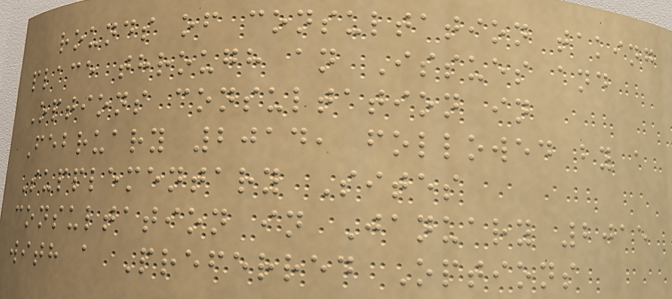rounds of consultation taking
place through an Issues and
Options consultation in
February 2014, followed by a
Supplementary Sites
consultation in January 2015
with a Preferred Options
